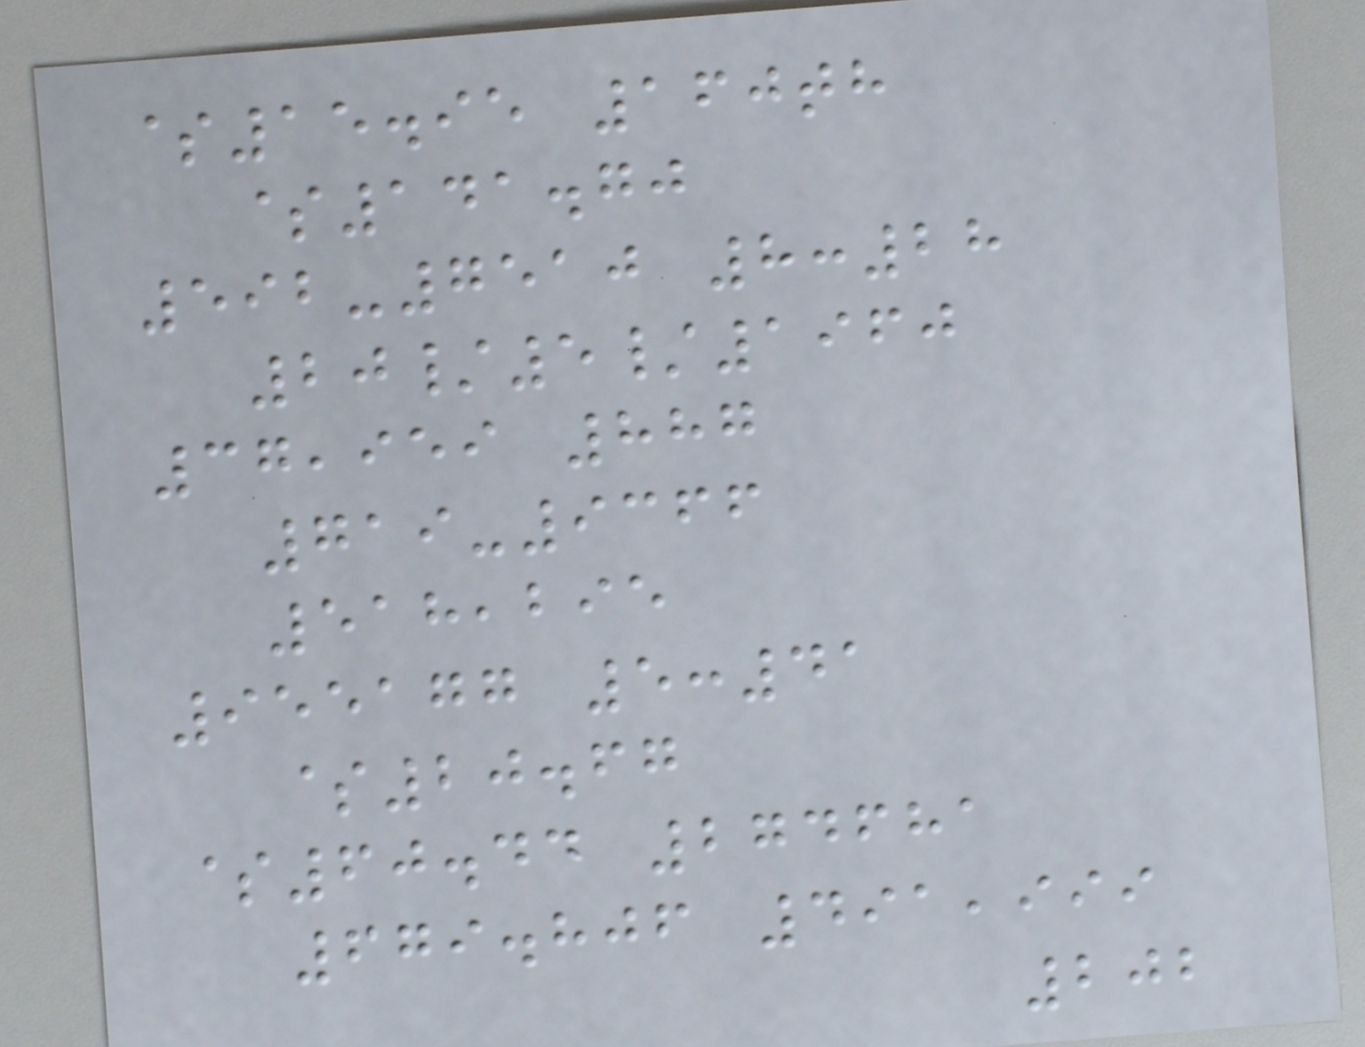$15.95 160th
$141.70
592-7510 8:28
20/5/1960
37,959 887
719-9366
518,295
955177 5:41
$20.67
$60.44 274681
679.806 491,999
202
